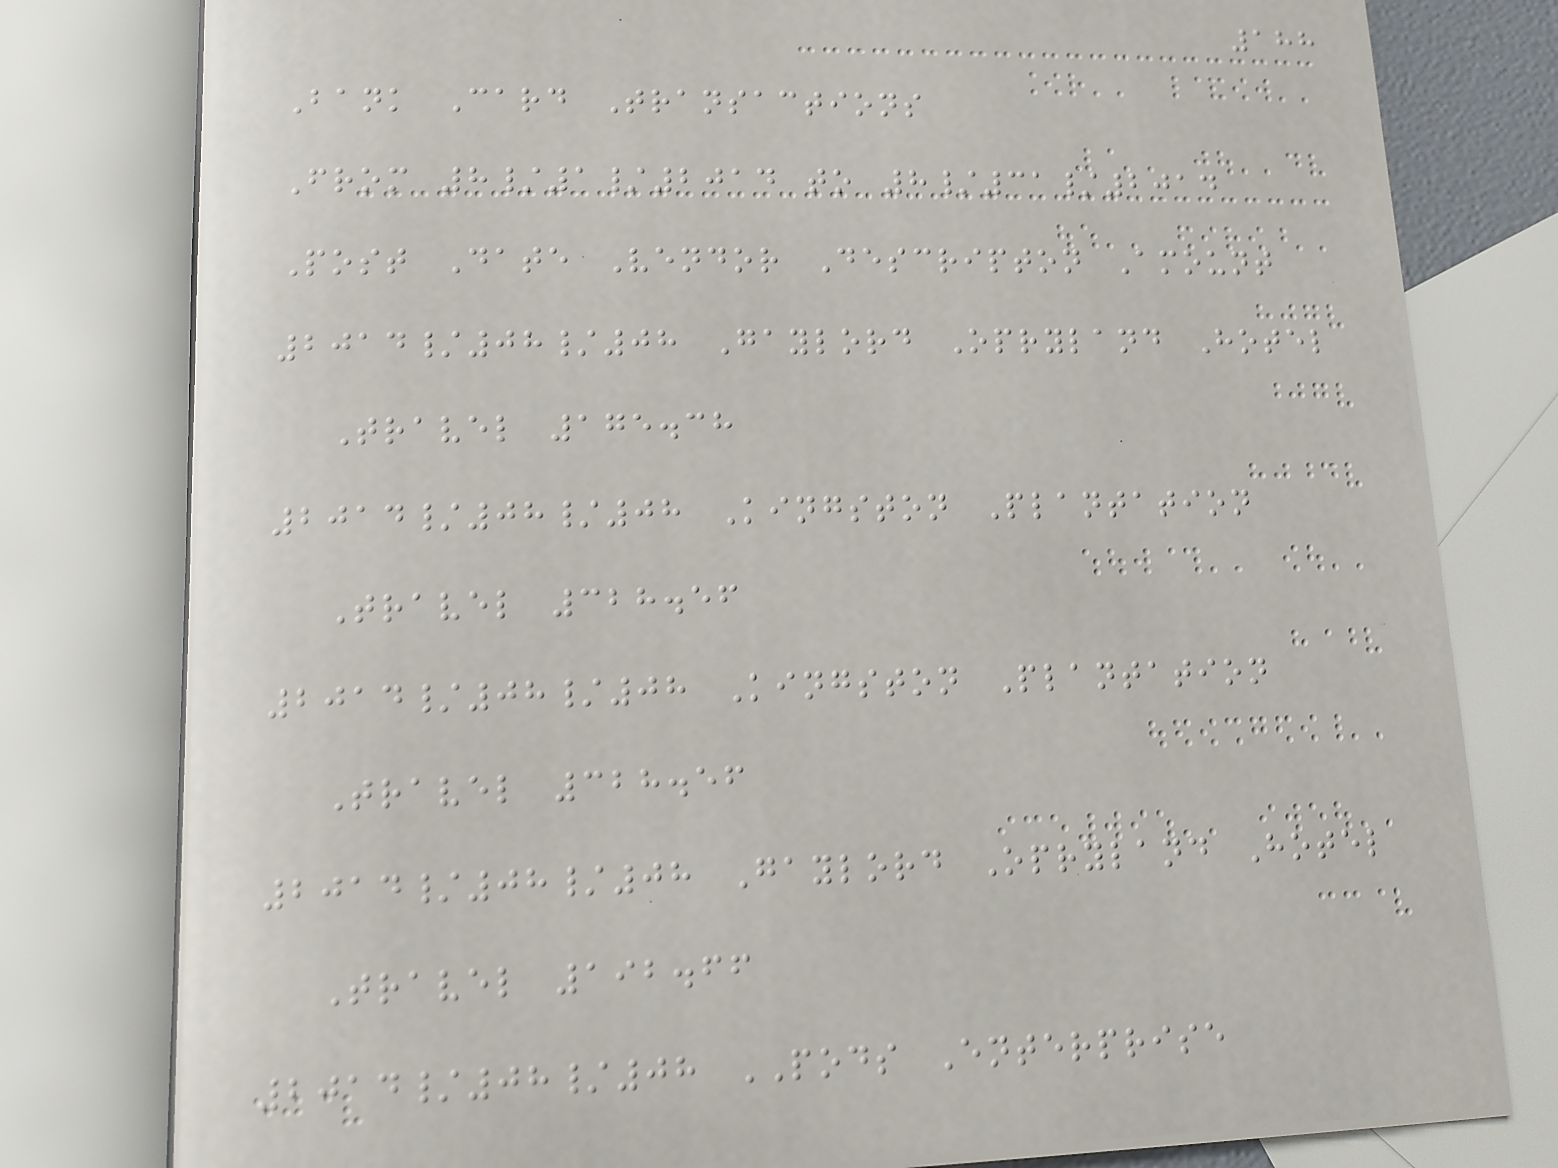188
Bank Card Transactions
From 8/1/2014 to 8/31/2014
Post Date Vendor Descripton Amount
2014/08/08 Gaylord Opryland Hotel
Travel 175.38
2014/08/08 Kingston Plantation
Travel 328.56
2014/08/08 Kingston Plantation
Travel 328.56
2014/08/08 Gaylord Opryland Hotel
Travel 192.66
2014/08/08 PODS Enterprise
